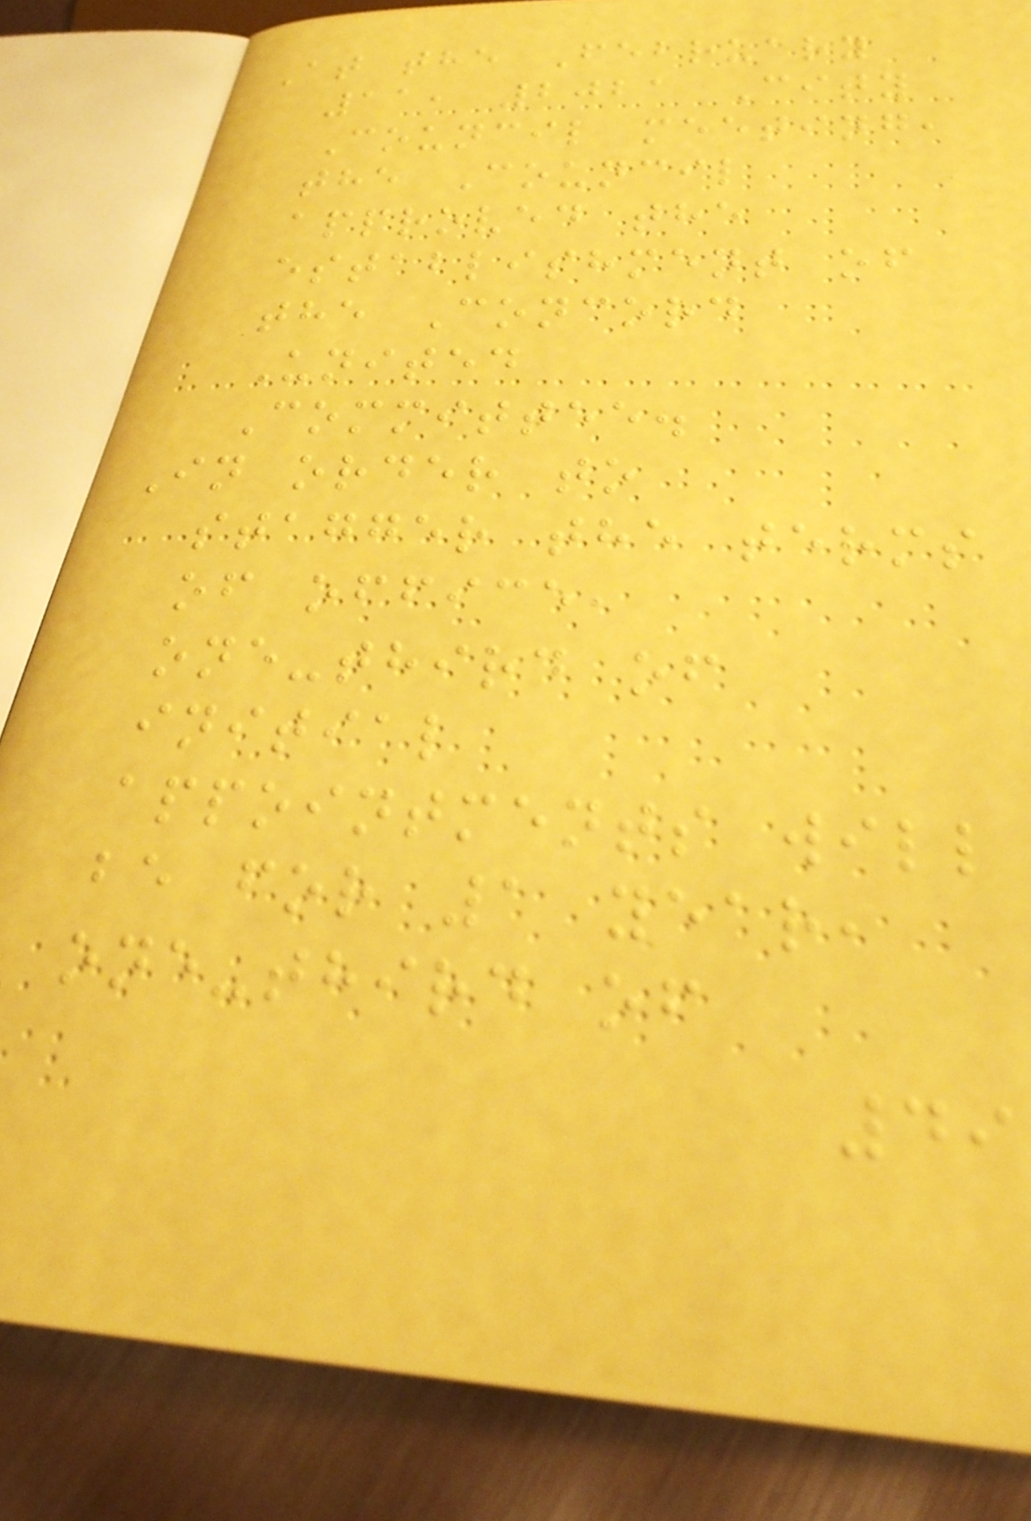At the February
11, 2021 City
Council meeting,
the Council
approved the
establishment of
the Concord
United
Committee.
In order to
stagger the terms
of office,
one-third of
initial
appointments will
be for 1 year,
one-third of
49
